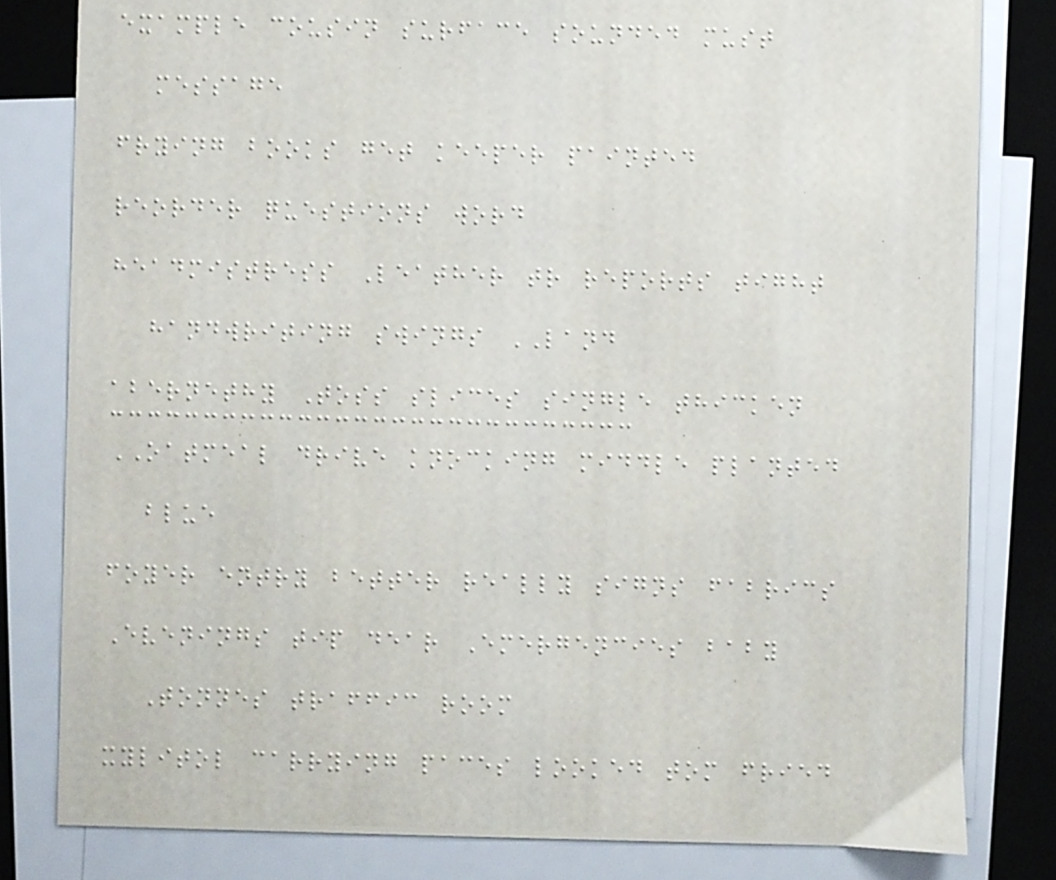example cousin surface sounded must
message
frying books get keeper painted
reorder questions word
headmistress Leather tr reports tight
handwriting swings LAND
abernethy Toss slices single thicken
OATMEAL drive knocking middle planted
blue
foyer entry better really signs fabrics
Evenings tip dear Emergencies baby
Tonnes traffic room
xylitol carrying paces looked tom fried
